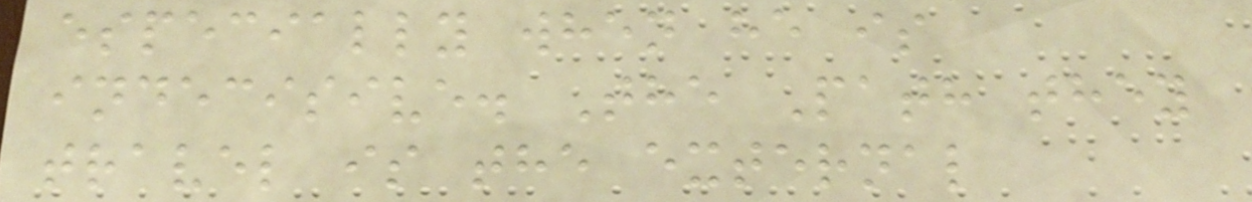especially when he is
indecisive. The Path they
travel is the external
